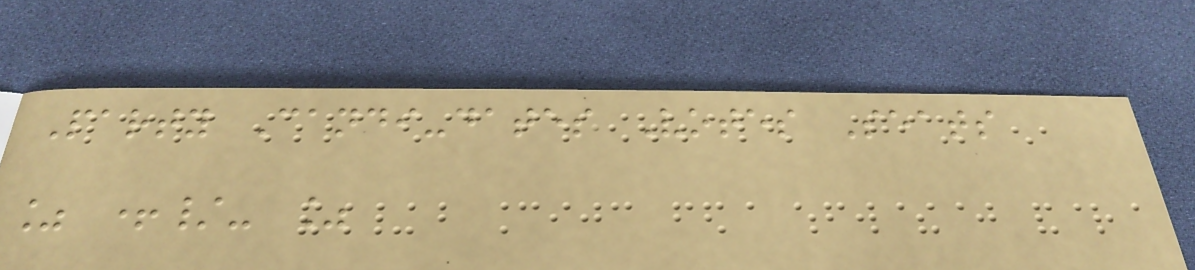Party Candi-dates Votes Seats
% +/- %
